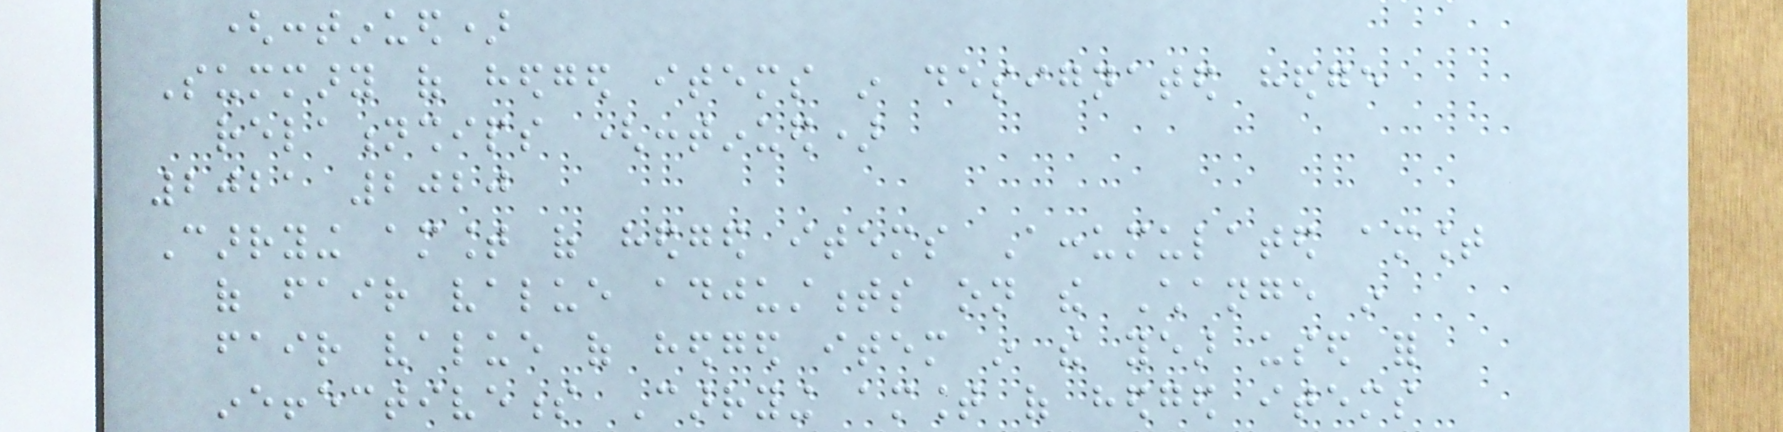(continued)
Summary of hedged items in designated hedge
relationships (continued)
2021 2020
Carrying amount of hedged items Accumulated amount
of fair value adjustments on the Change in
fair value of hedged item in the year used for
ineffectiveness Carrying amount of hedged items
